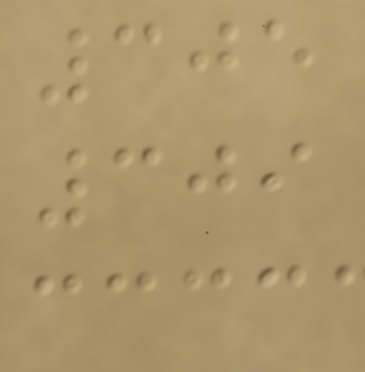305
309
